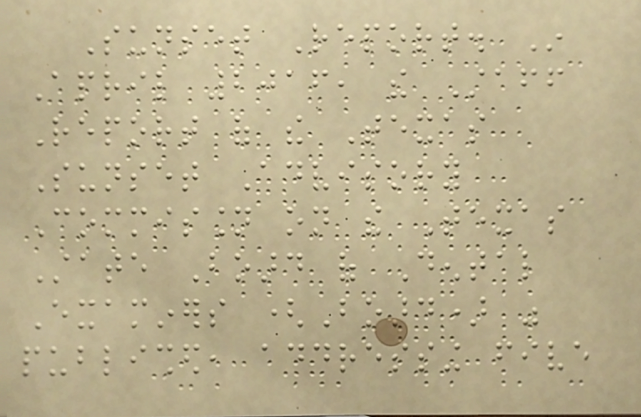Sunset Report. In
April 2016, the Staff
Report of the Texas
Sunset Advisory
Commission on the Texas
State Board of Dental
Examiners (Board) was
published, addressing five
